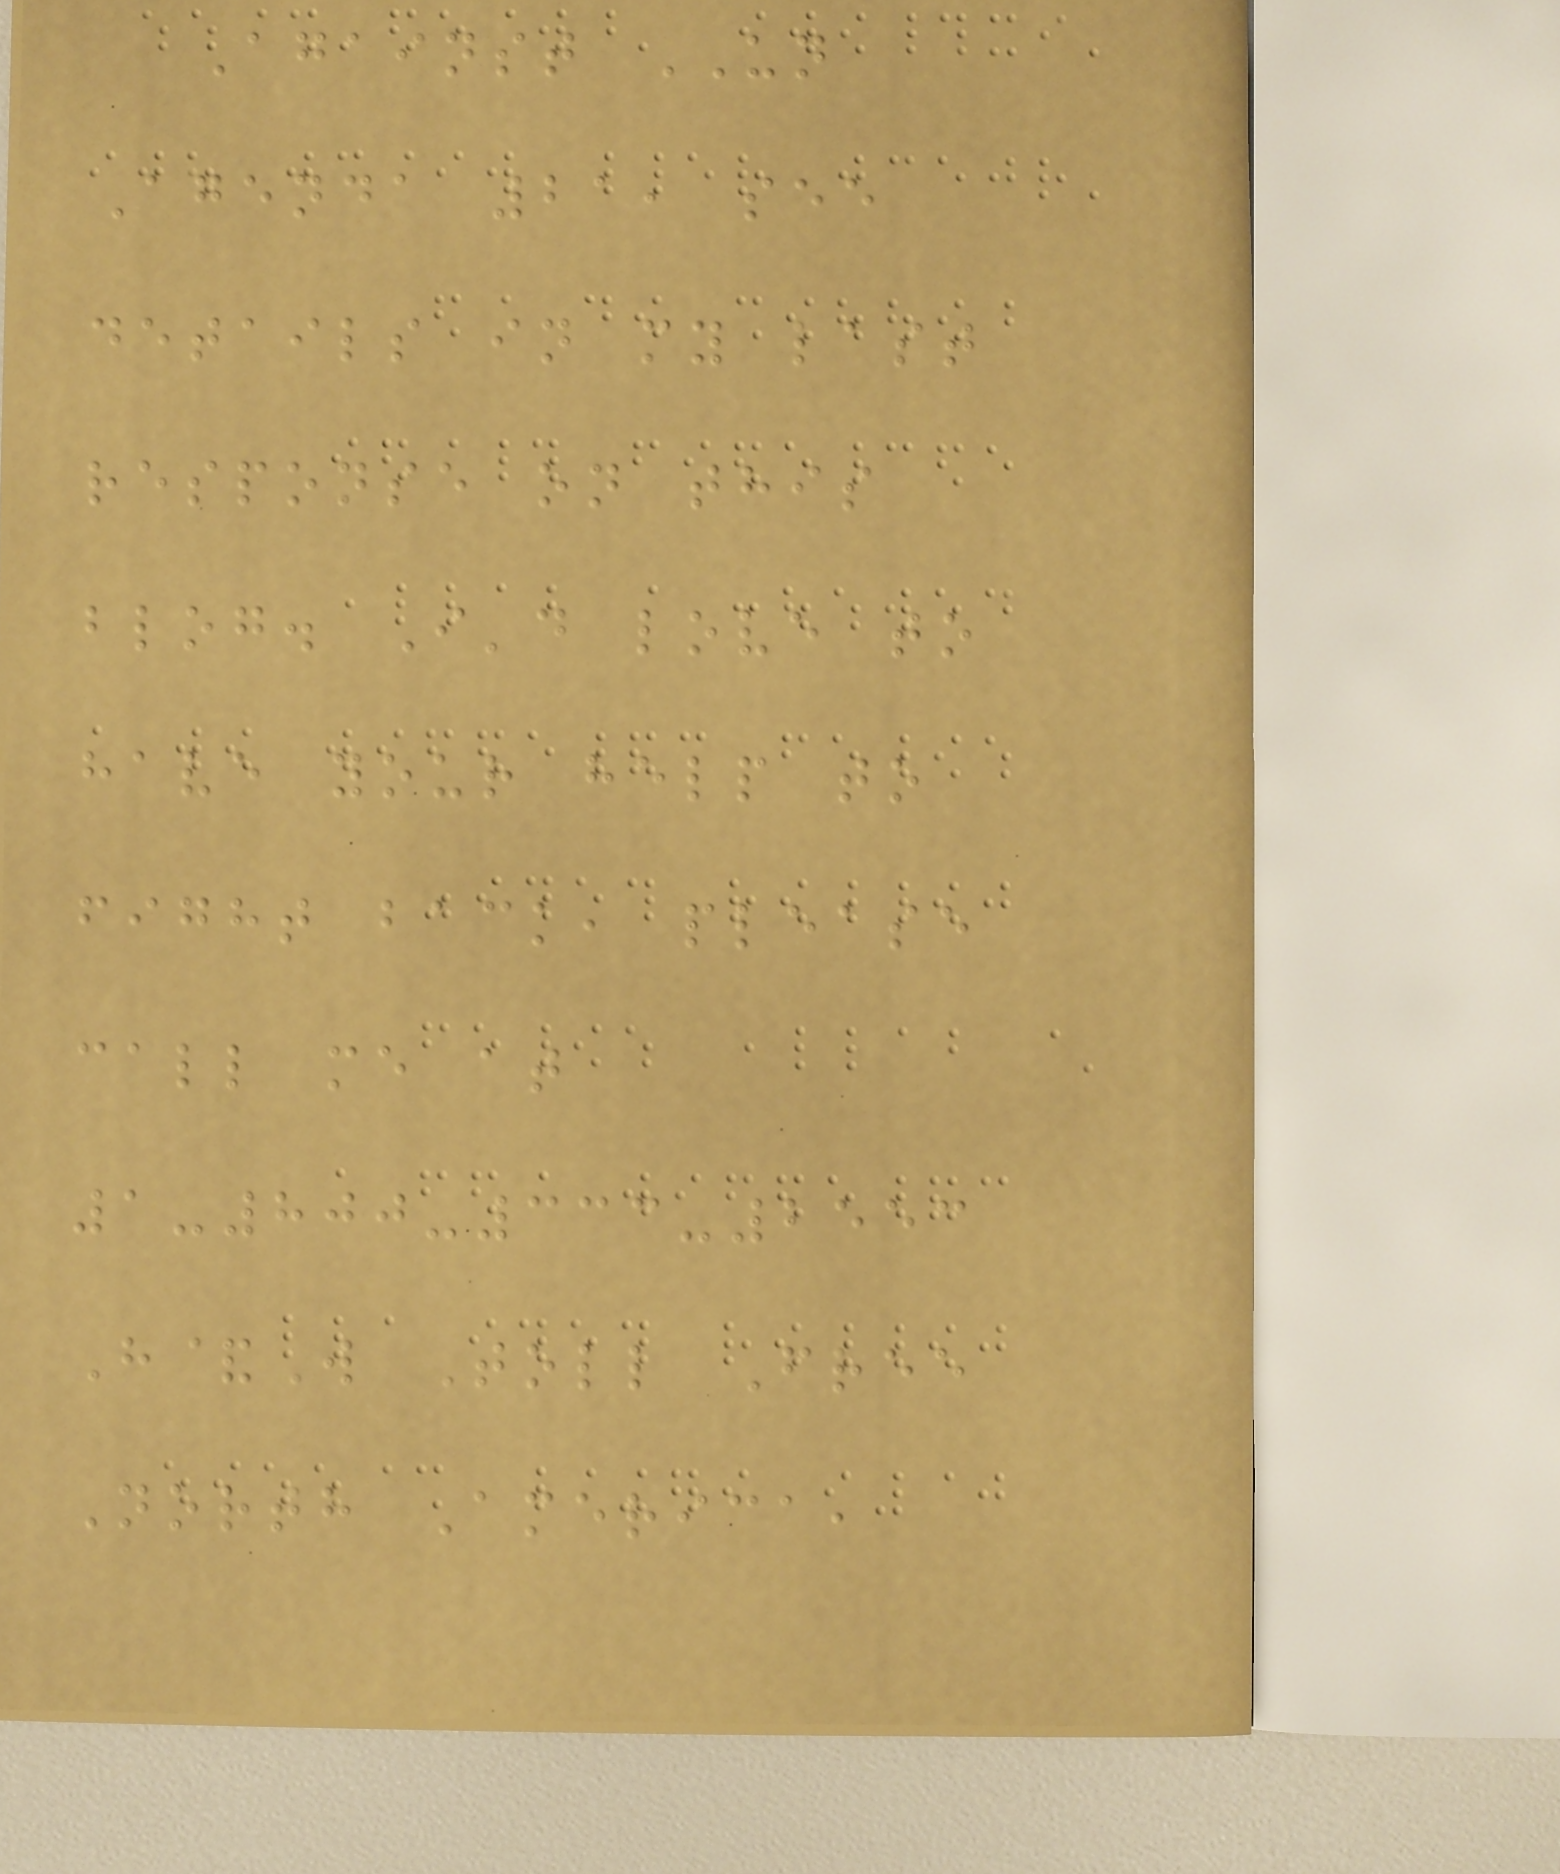Against UN
Agenda 21, see
details in my last
response on this
blog. I'd love to
have your help to
fight back, please
call me at
1-800-333-2553
H&W Toll Free
North America,
